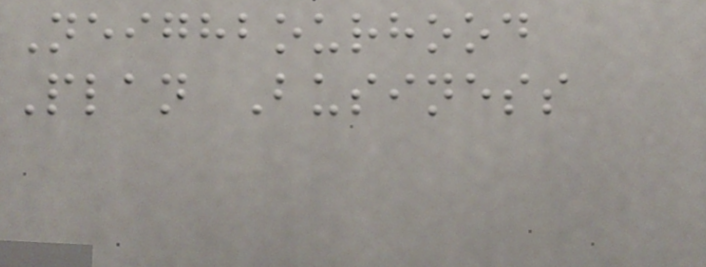Neighbourhood
Plan Business
